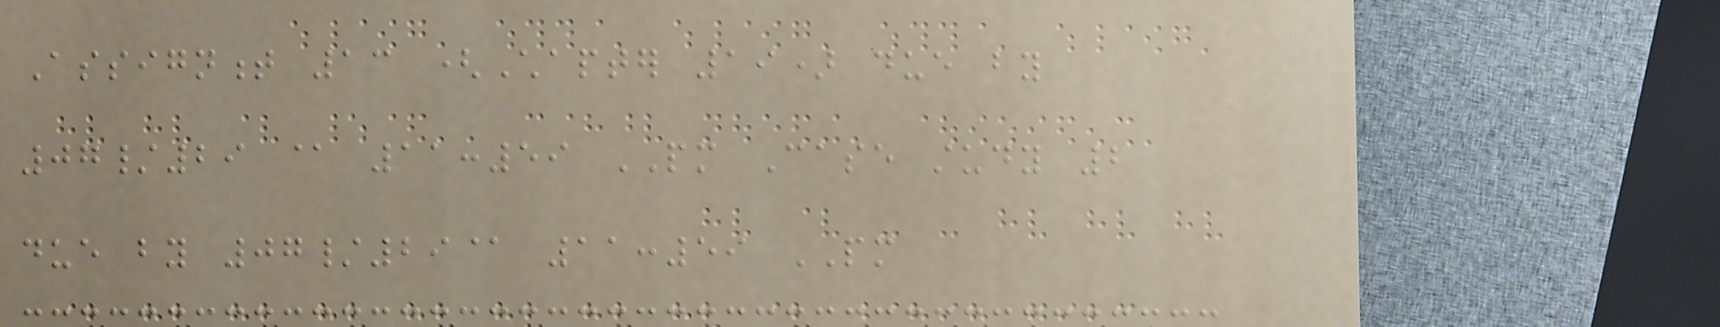Assignment 13 (Chapter 19) due by
07/29 @ 11:59 PM Case study 2
due by 07/29@ 11:59 PM
